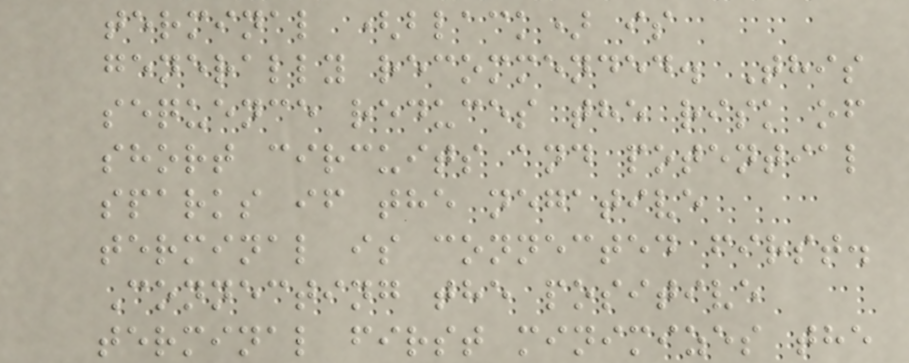terminal (black) is
generally recommended. This
sequence reduces the risk of
short circuits and potential
sparks if the negative
terminal is connected first.
Connecting the positive
terminal first minimizes the
